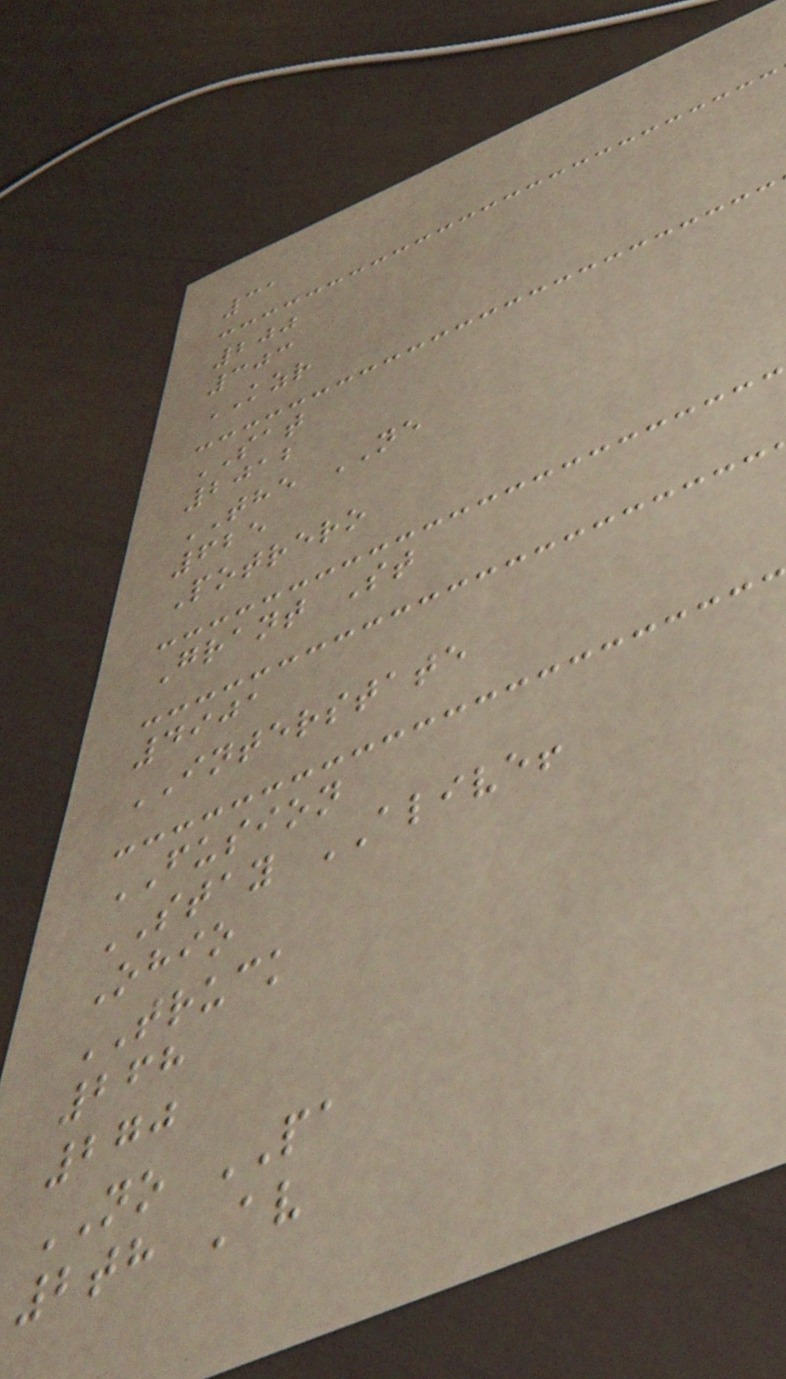31
200
303
KZR
SAT
2012
THE NE
625
Potrero
Grant St
4901
INTERSTATE
FUSION
STAY ALIVE!
Ohio
TRUCK
268
270
NO PA
2th Av
